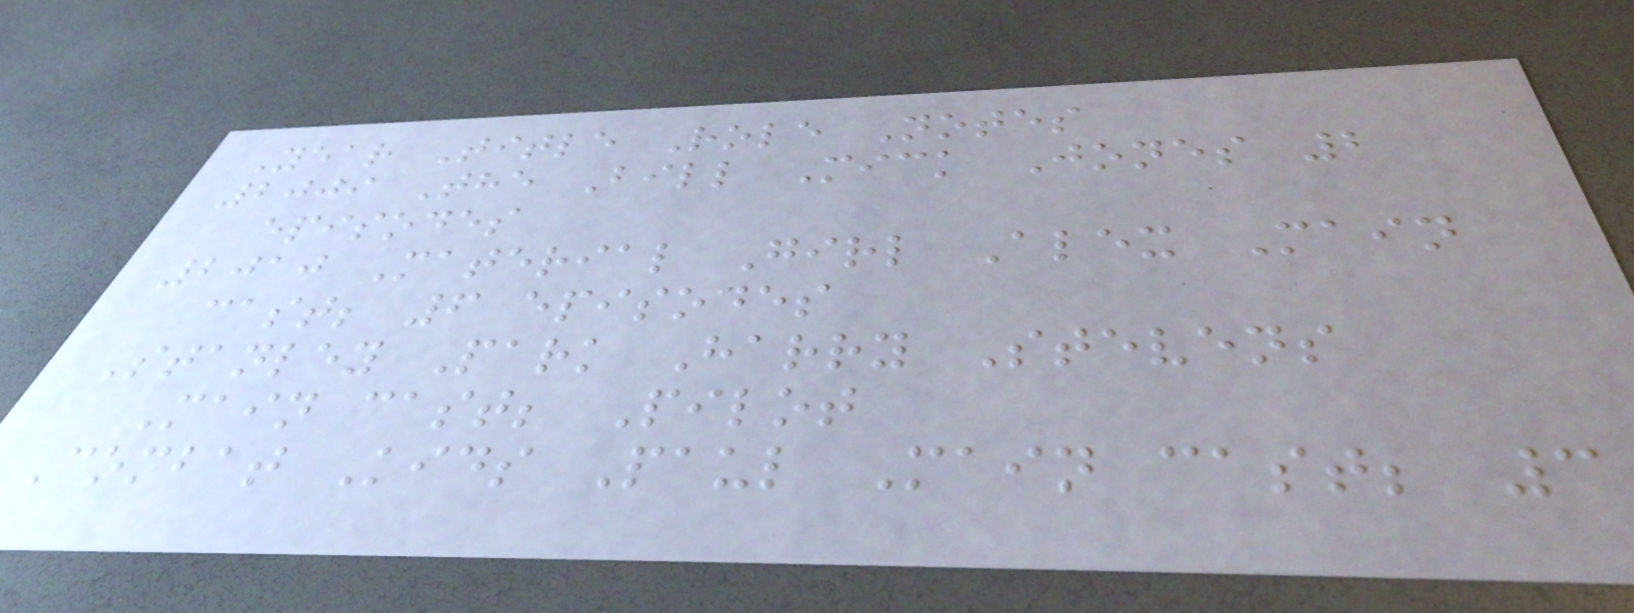Year Title Role Notes
2009 The Bill Mick Jones 2
episodes
2010 Material Girl Alex Main
cast; 6 episodes
Stanley Park Harry Stevens
Main cast; Pilot
Combat Kids Paul Main cast; 3
